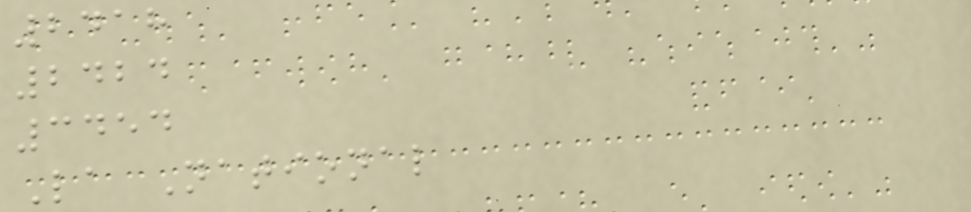2418
2424
3454
La National
